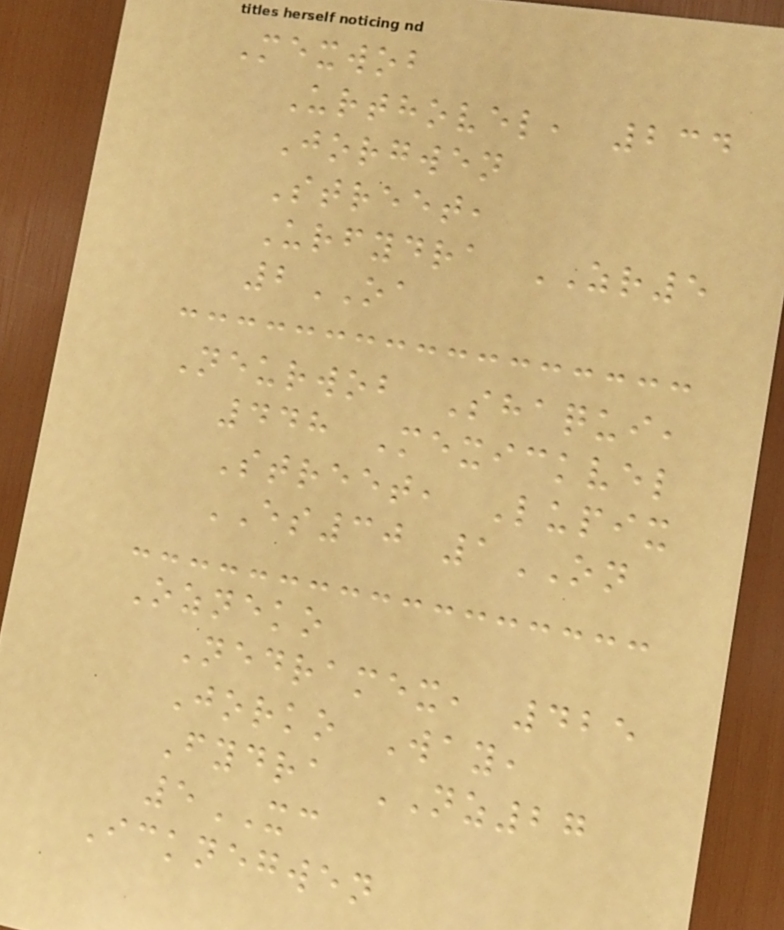Mexwob
Urthovel, 234
Jorgwen
Street,
Urfydra ZR5
2OA
Neurwob Shaqui,
448 Mexickvel
Street, Lupix
ES30 1ON
Ozneko
Nedramex, 425
Jorko Way,
Fydra NZ27
5XC
Icknegwen
